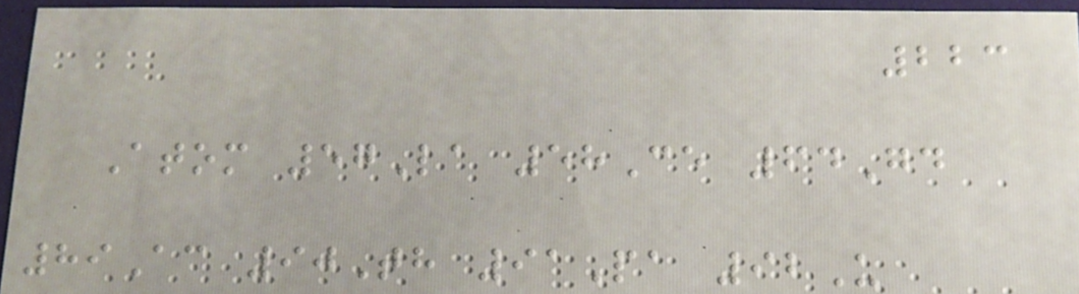223
Atom 57La 58Ce 64Gd
89Ac 90Th 91Pa 92U
